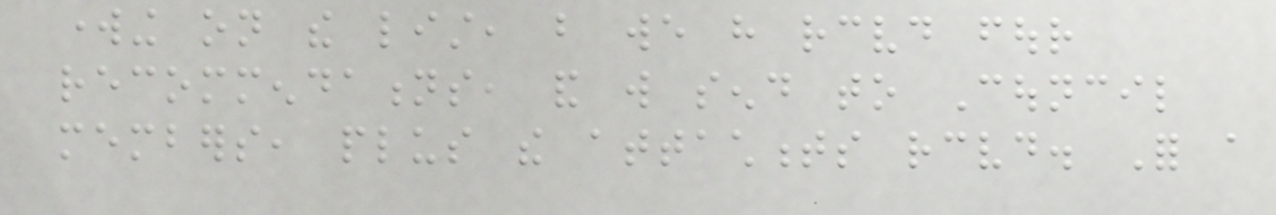working on the list, but we have received four
recommendations, and will send to Council
members, plus the attachments received. For a
